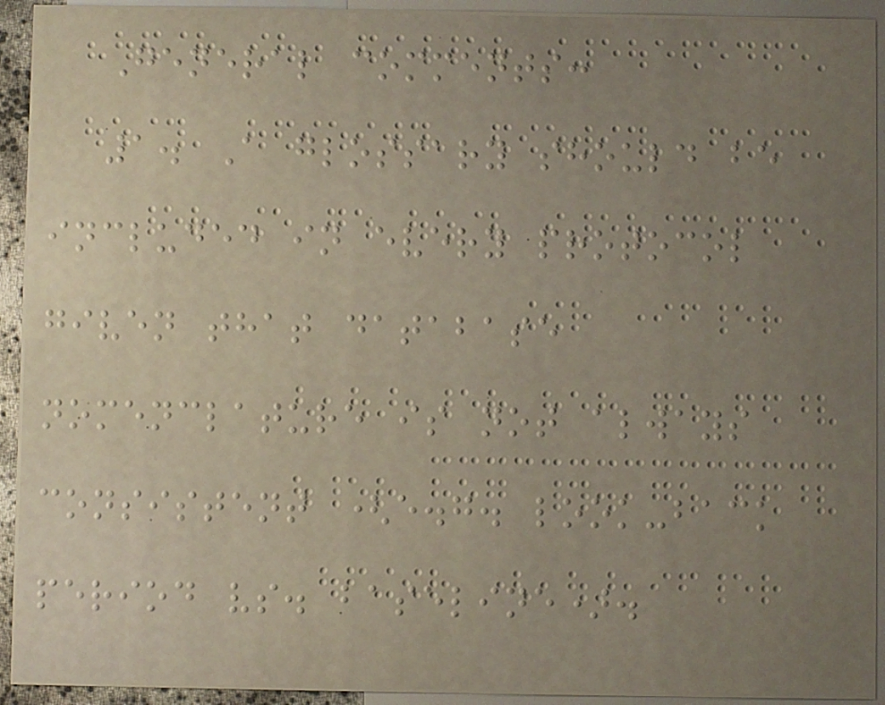General comments:
1. A glossary should be
included in every protocol
given that database
nomenclature is not always
consistent (e.g. look-back
period vs. baseline).
